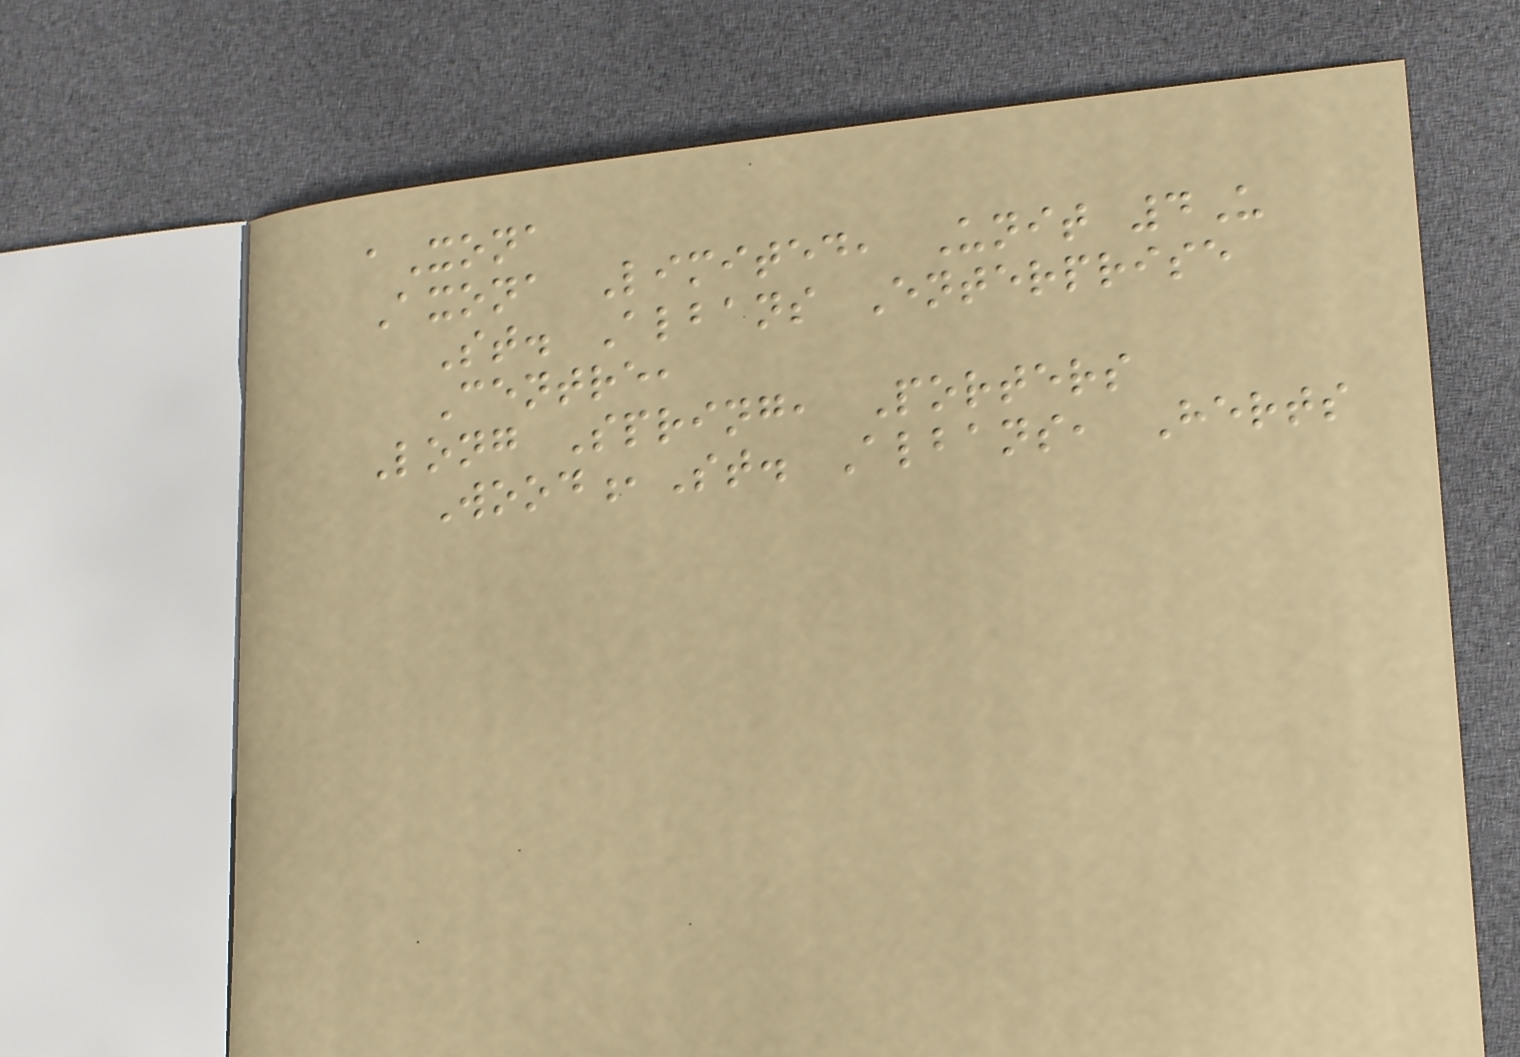aXona
Axona Limited, Unit 4U
St. Albans Enterprise
Centre,
Long Spring, Porters
Wood,St. Albans, Herts
